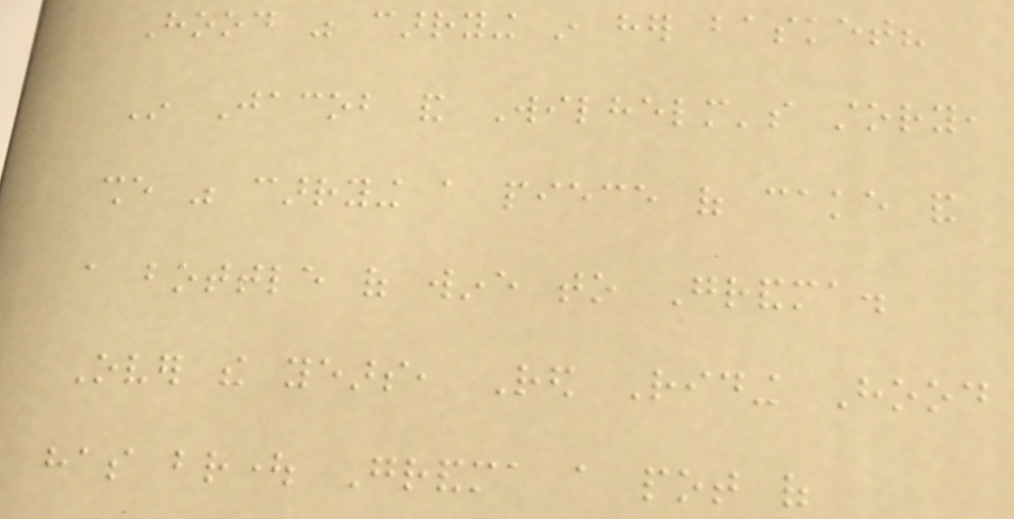Hood was carrying in her basket?
In Jacob and Wilhelm's story,
she was carrying a piece of cake and
a bottle of wine to Grandma.
Over the years, Red Riding Hood
has brought Grandma a pot of
